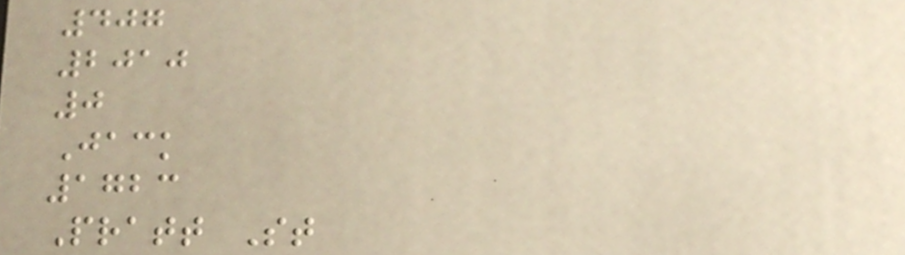407
2010
0
Jack
1723
Pratt St
